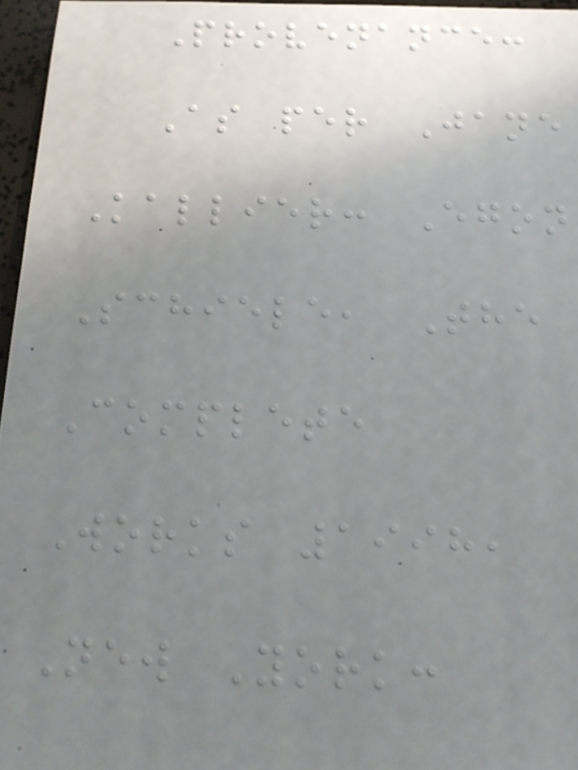Provenance:
As per Jane
Kallier: Egon
Schiele, The
Complete
Works 1998,
New York:
